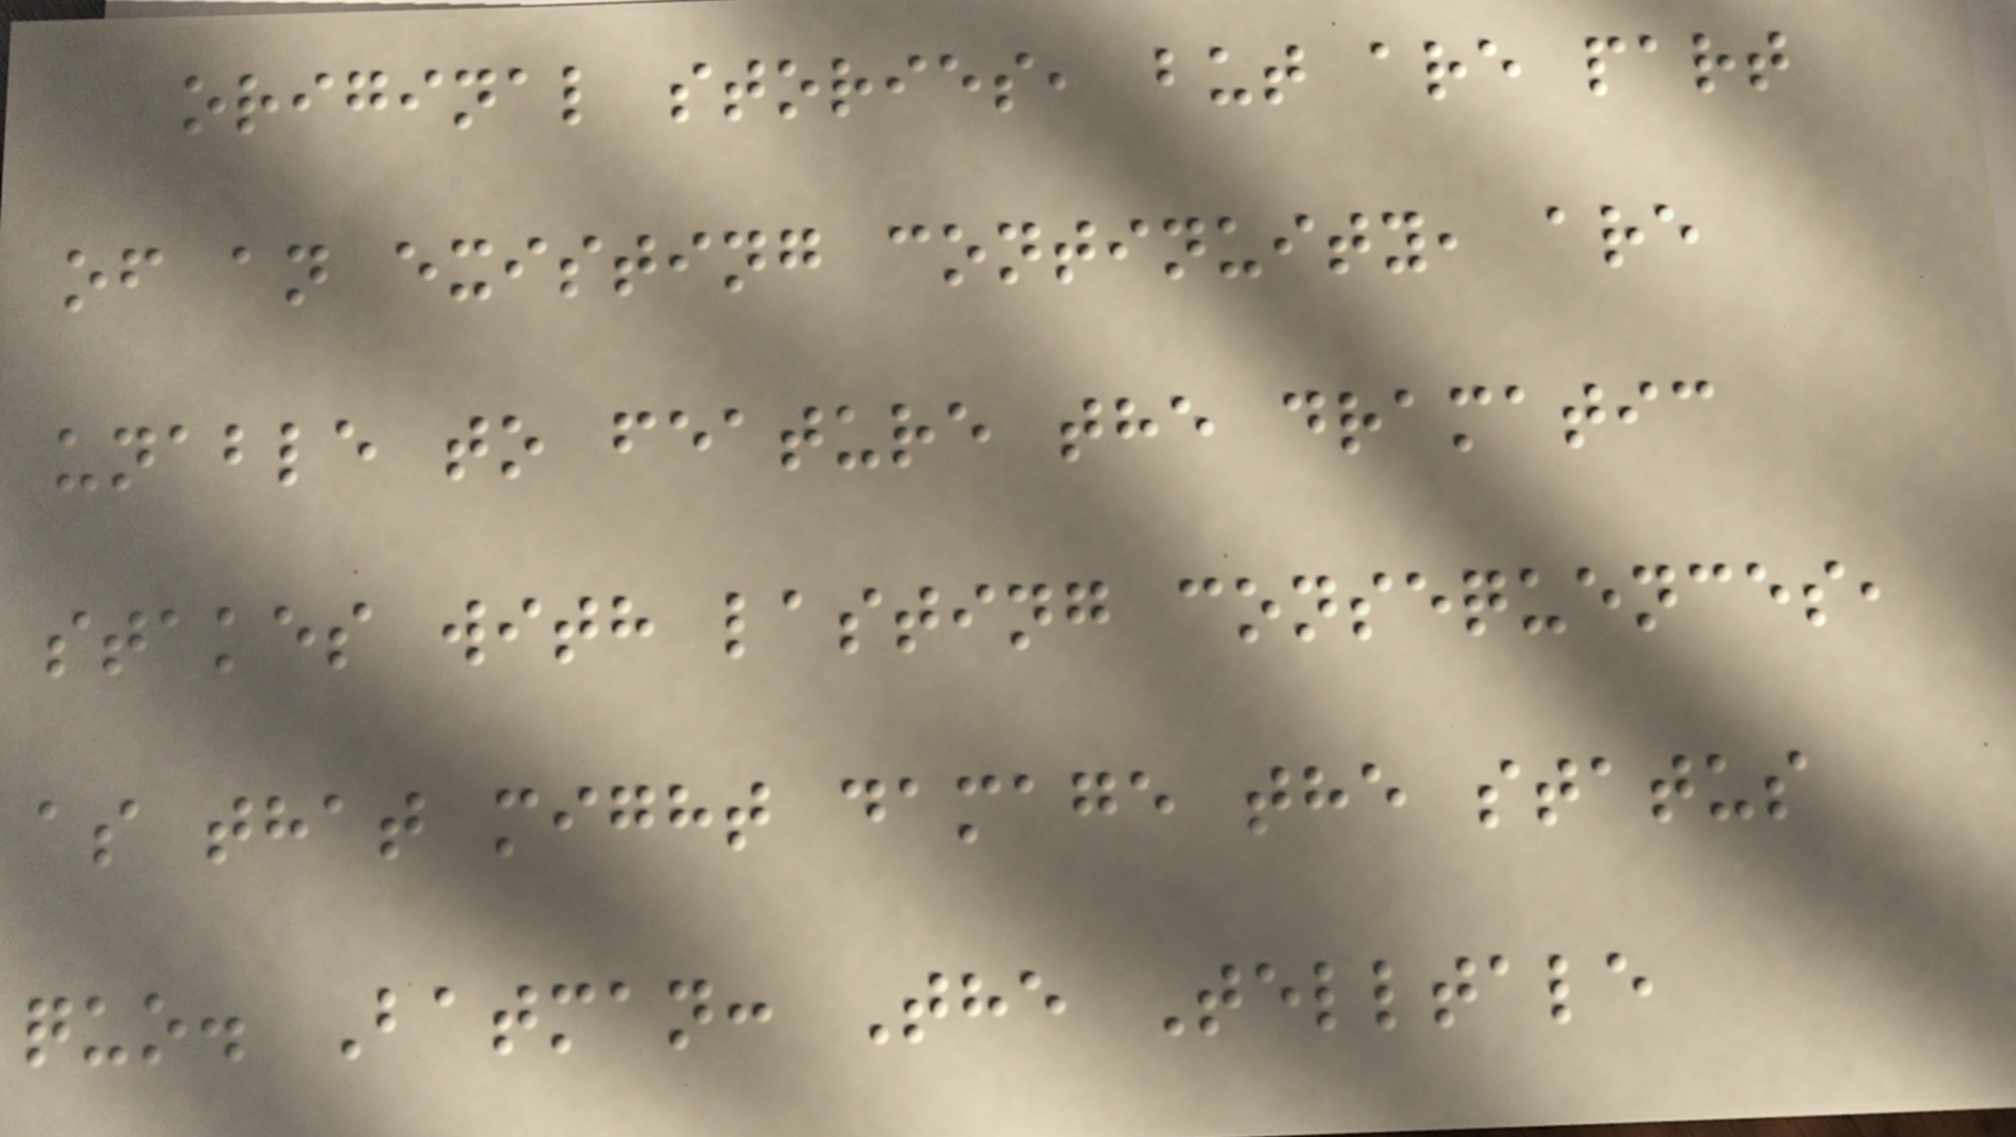original stories, but are part
of an existing continuity, are
unable to feature the dramatic
stakes with lasting consequences,
as that might damage the status
quo. Batman: The Telltale
